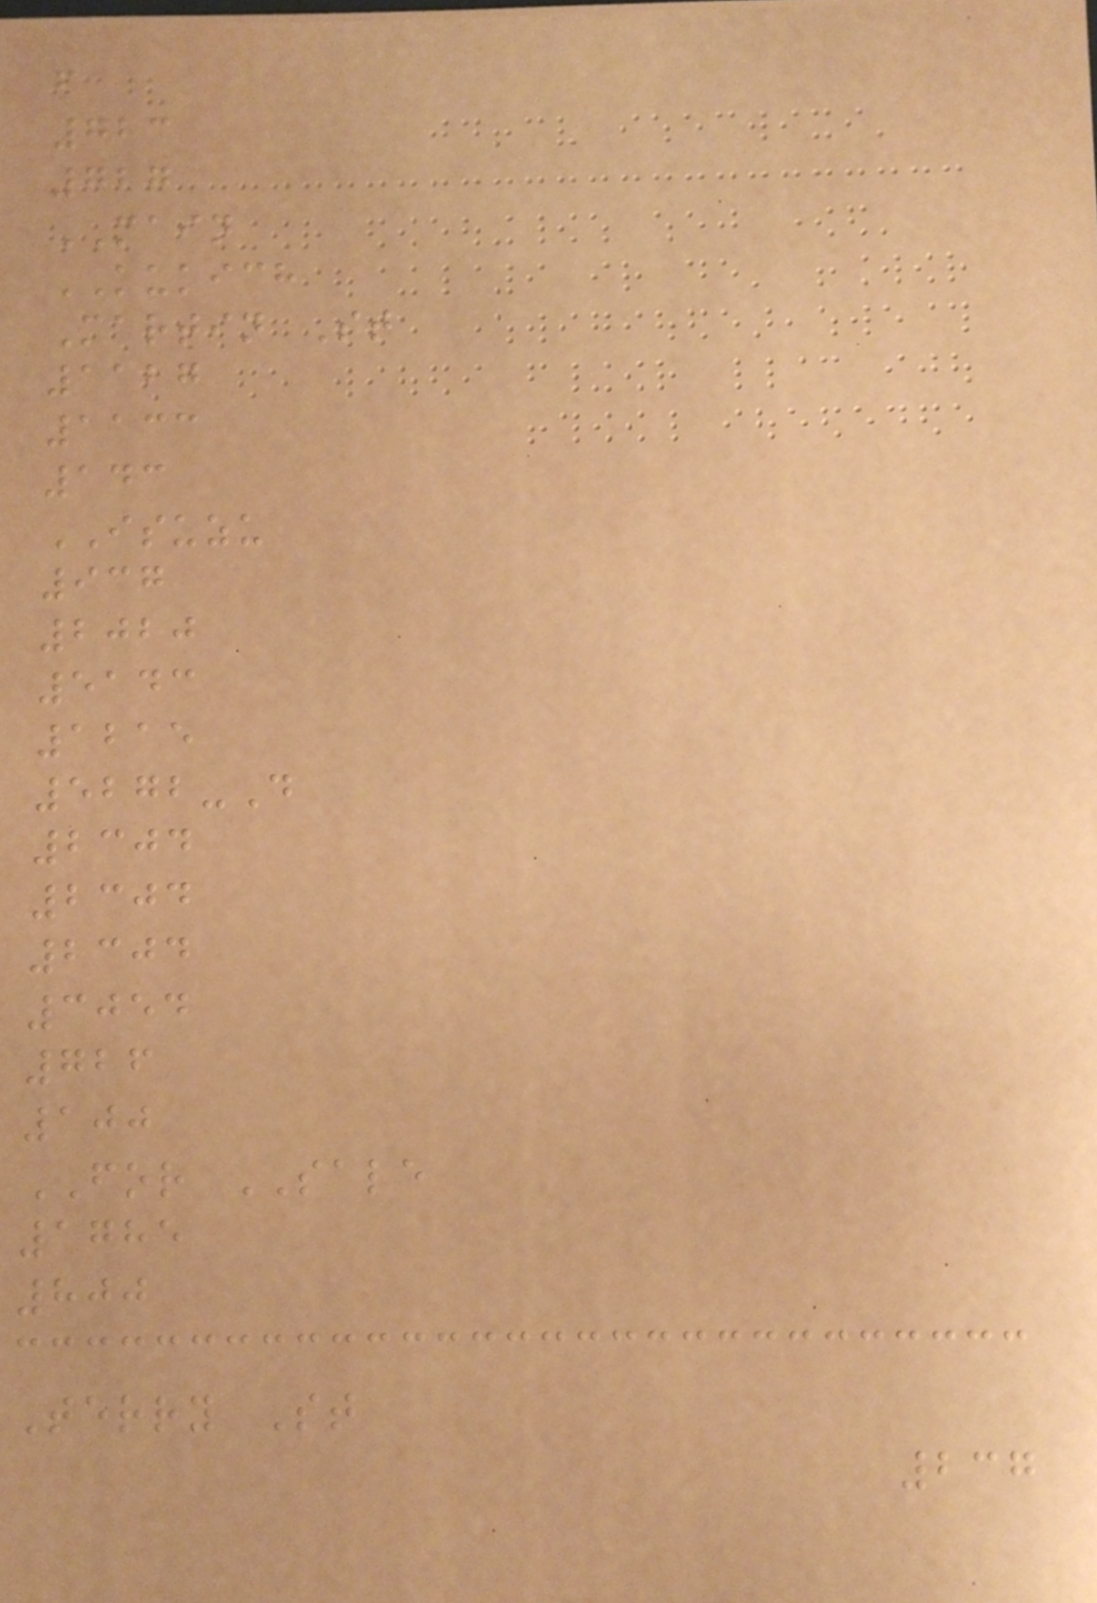f
723
727
MAIN
KUKICH
Martin St
1127
1133
143
ISUZU
937
2020
5143
1215
5272-D
2304
2304
2304
3054
726
100
FOR SALE
1785
800
Terry St
237
